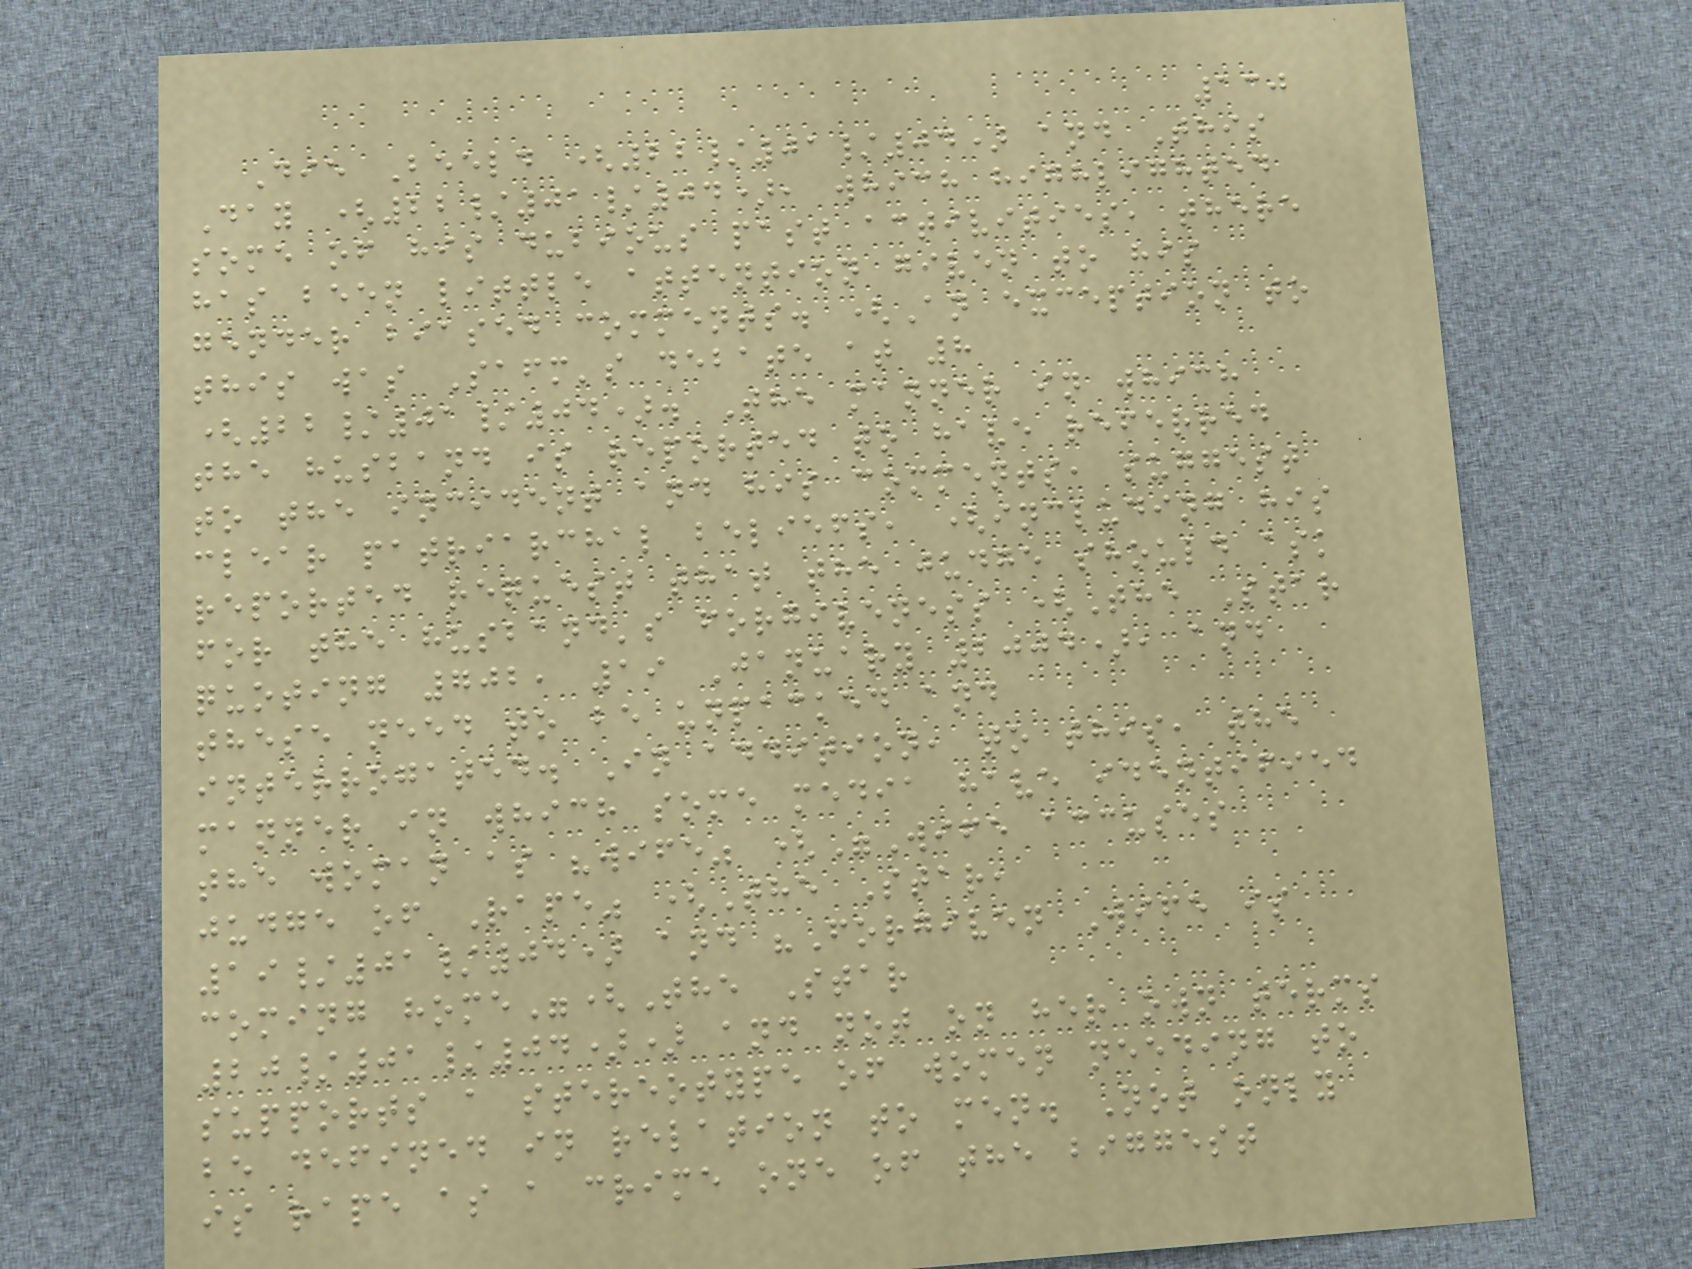130
Die Beeld (22/01/04) and This
Day (22/01/04), which highlighted
some of his dubious past activities, there
has been little attention given to his
gender biased comments. (An exception to
this was Safm's debate at 8
(22/01/04). The manner in which
the husband is reported to have referred
to the incident and his comments, suggest
clear patriarchal beliefs, (including his
reported request that the judge should ask
for the husband's forgiveness (The Star
quoting 702, 19 January 2004), and
these need to be unpacked and
interrogated. In addition, to this, the
manner in which some media have identified
the woman as "wife" ("Wife accuses
judge of Rape" (The Star,
19/01/04) and "Forgiven Wife is
coming home"(The Star
20/01/04)) and not on her own terms
supports a stereotype of women needing to
be defined in relation to men. Not only
is rape as a crime one of the biggest
